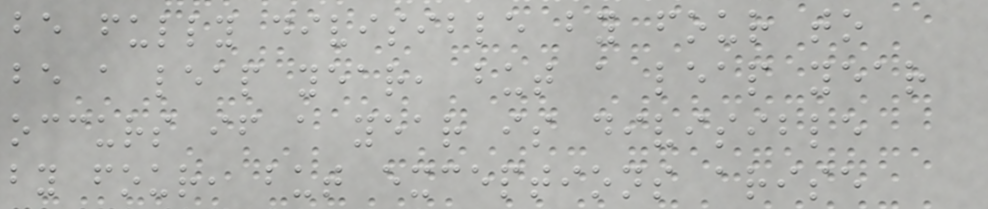be fully divisible by four to
be a leap year, but a leap year
occurs if a year is divisible
by four, but exceptions arise
